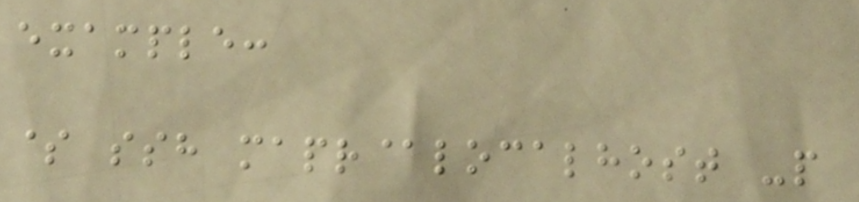example:
$ ssh mapr@localhost -p
